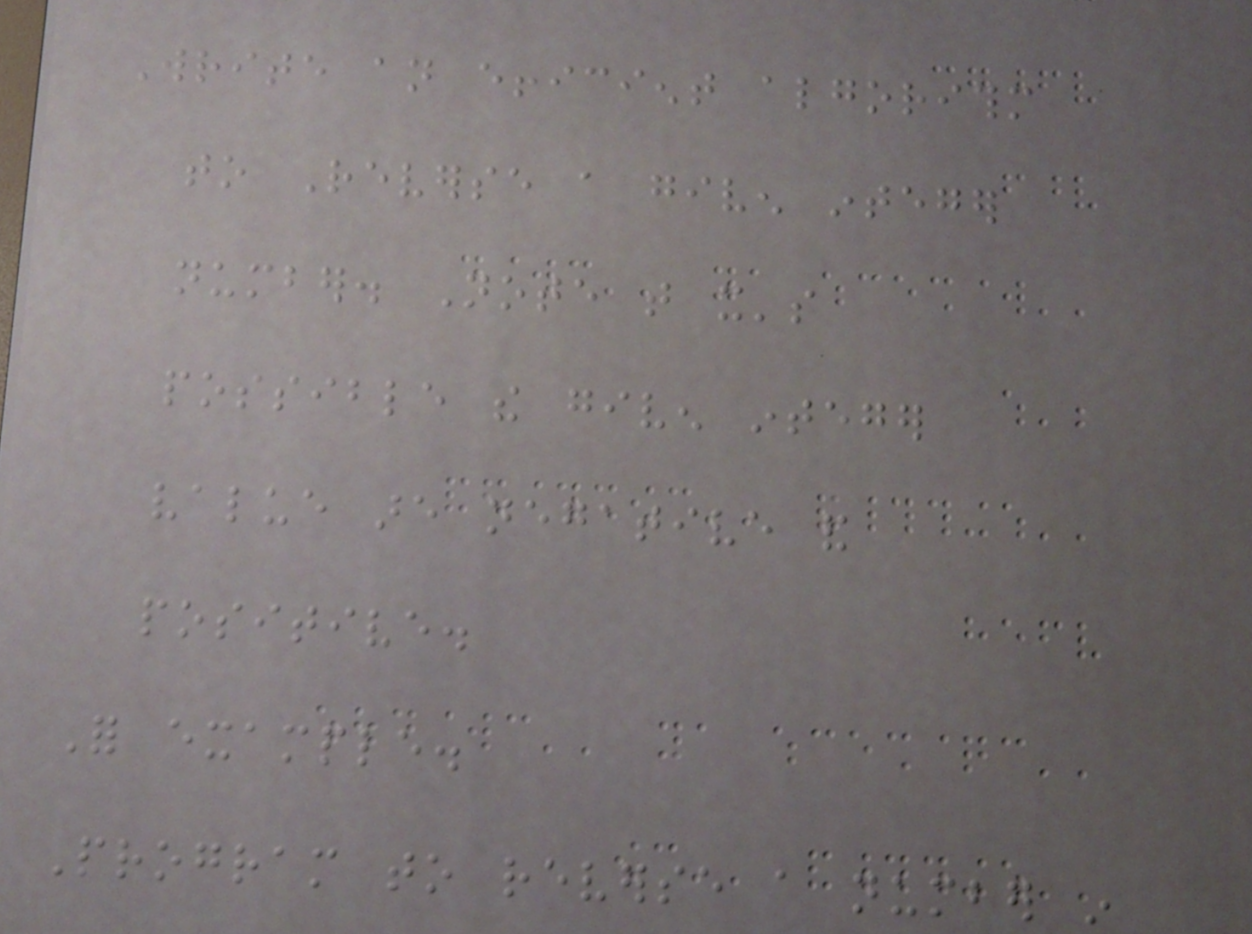Write an efficient algorithm
to Reverse a given integer
number. Note that it's
possible the given integer
value are negative and
positive.
For example.
Program to reverse a number in
